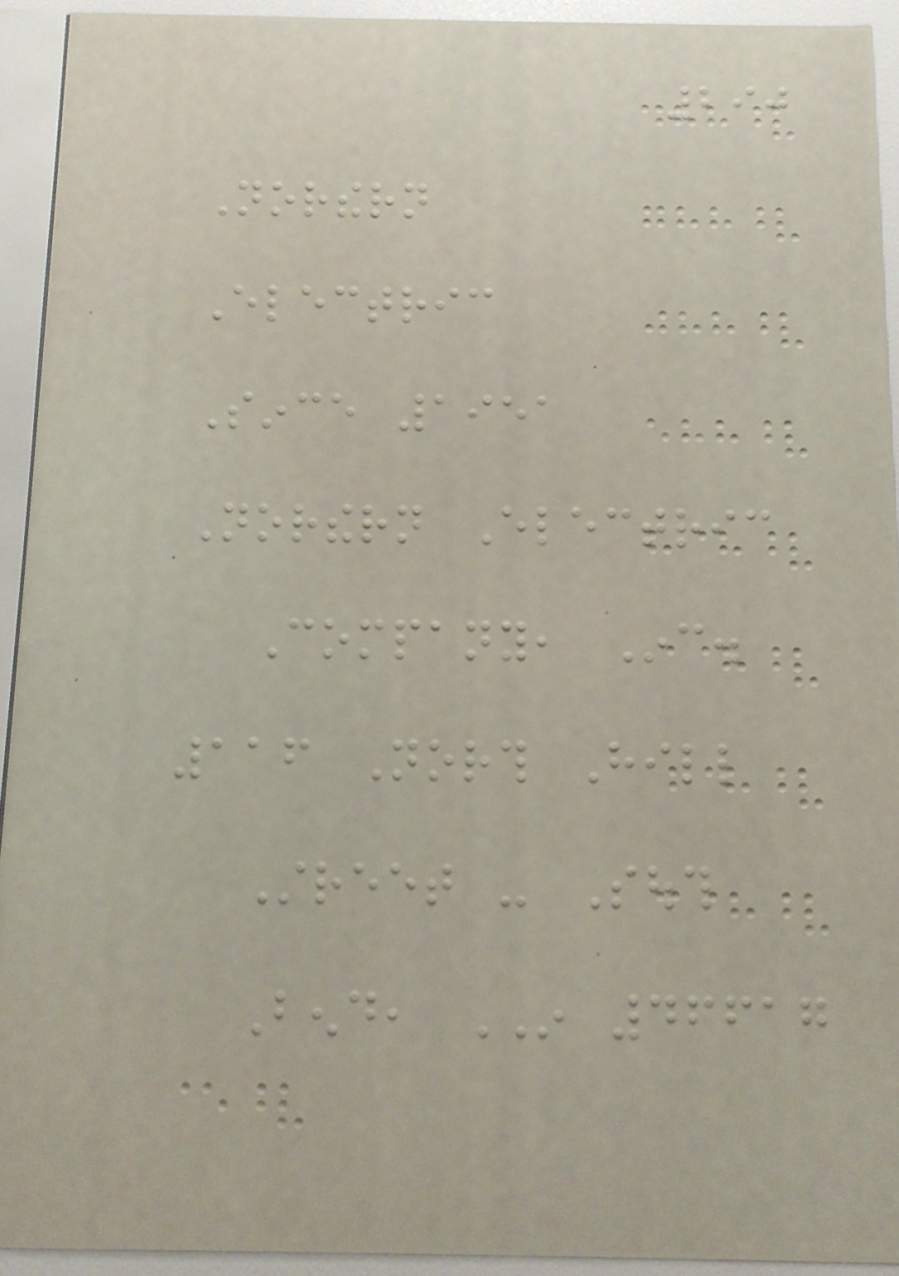290
Northern
Electric
Since 1951
Northern Electric
Company, Inc.
116 North Hill
Street - South
Bend, IN 46617
